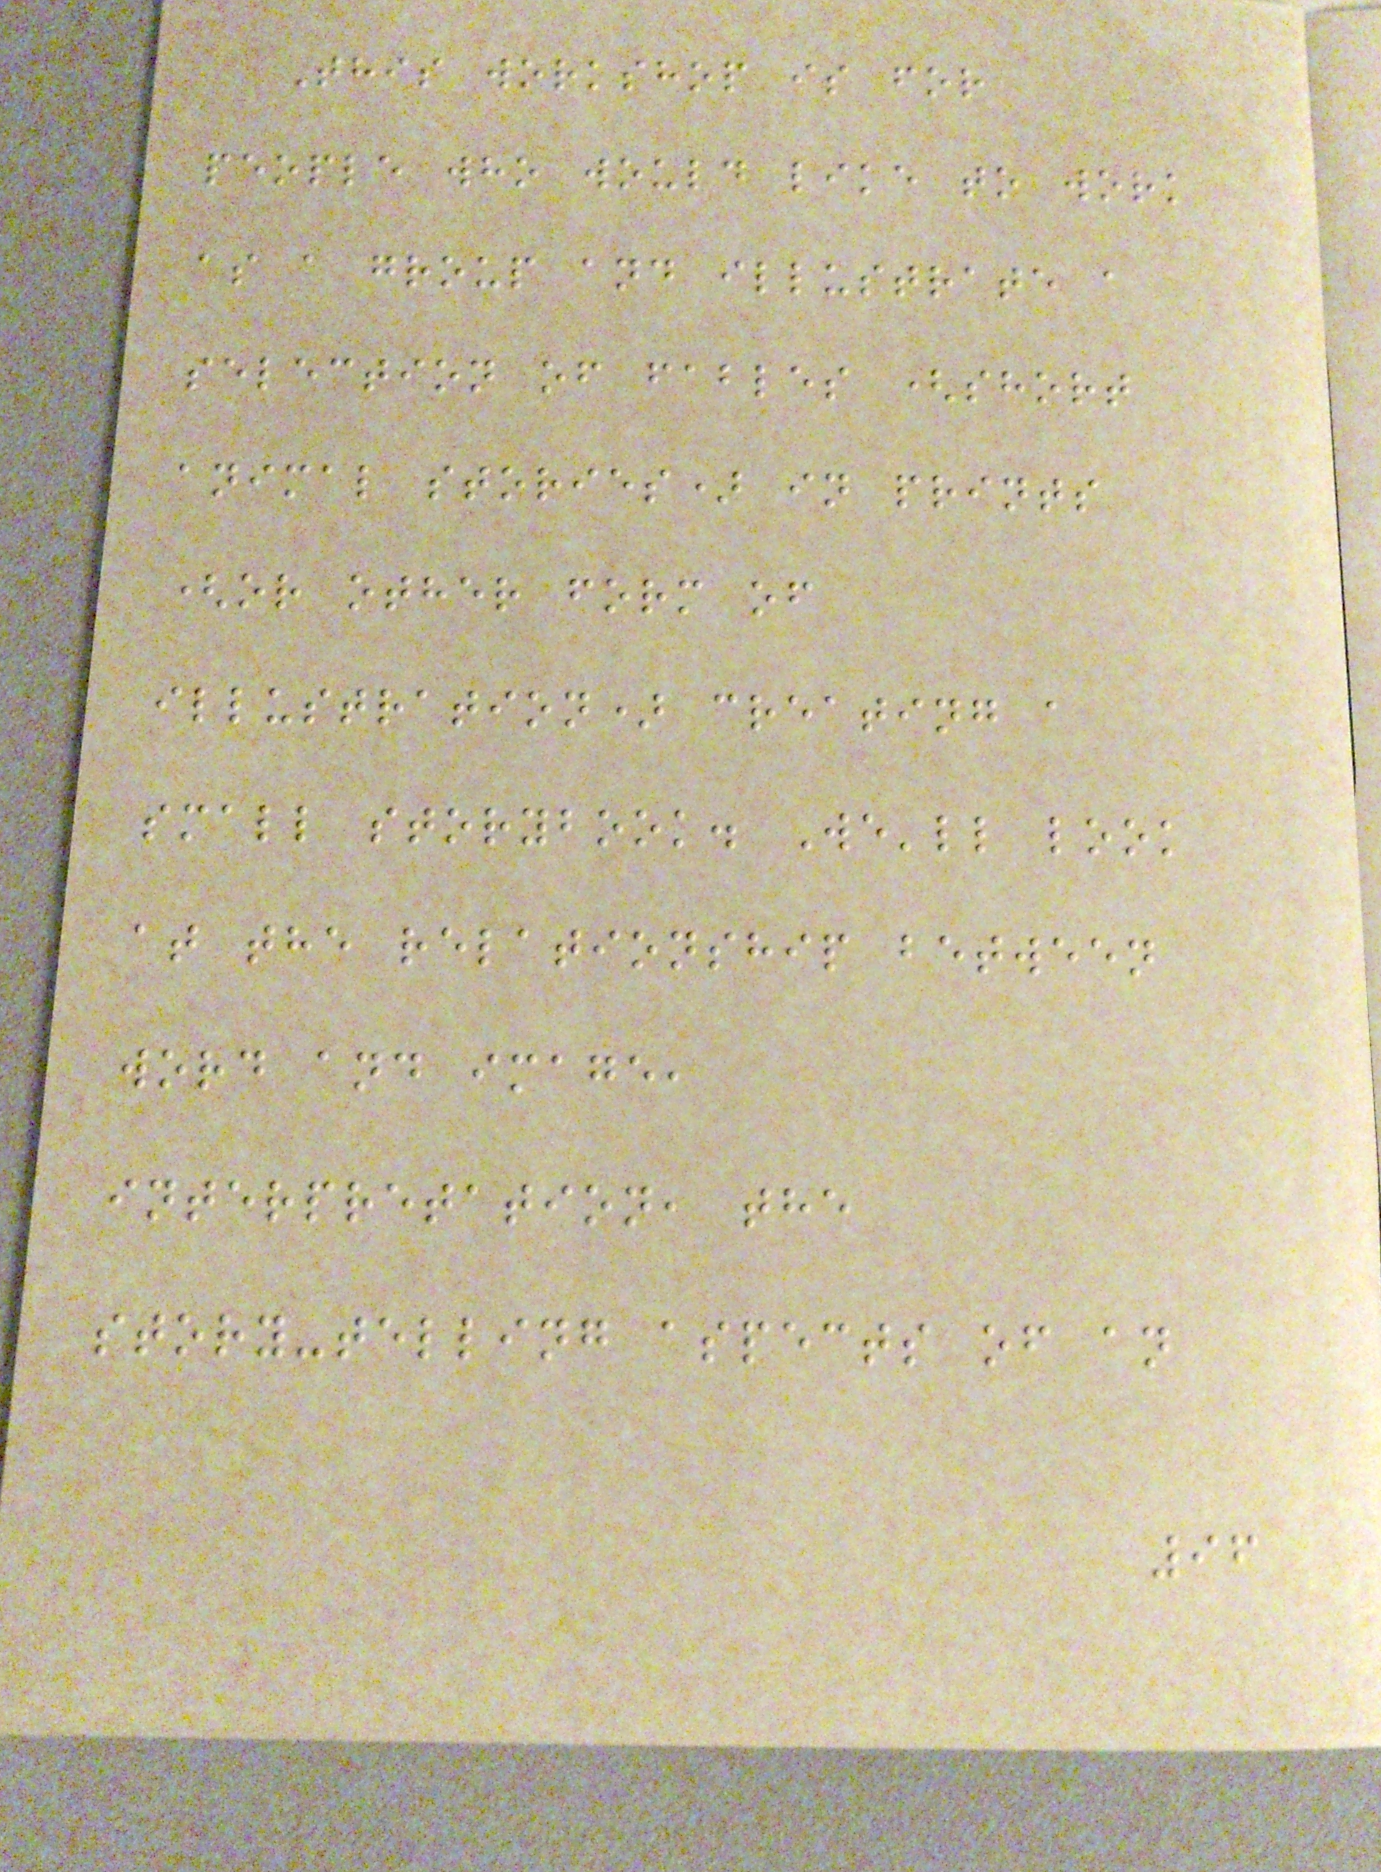This workshop is for
people who would like to work
as a group and illustrate a
selection of fables (short
animal stories) in prints
(or other form of
illustration) creating a
small storybook. We'll look
at the relationship between
word and image,
interpretation, the
story-telling aspects of an
96
